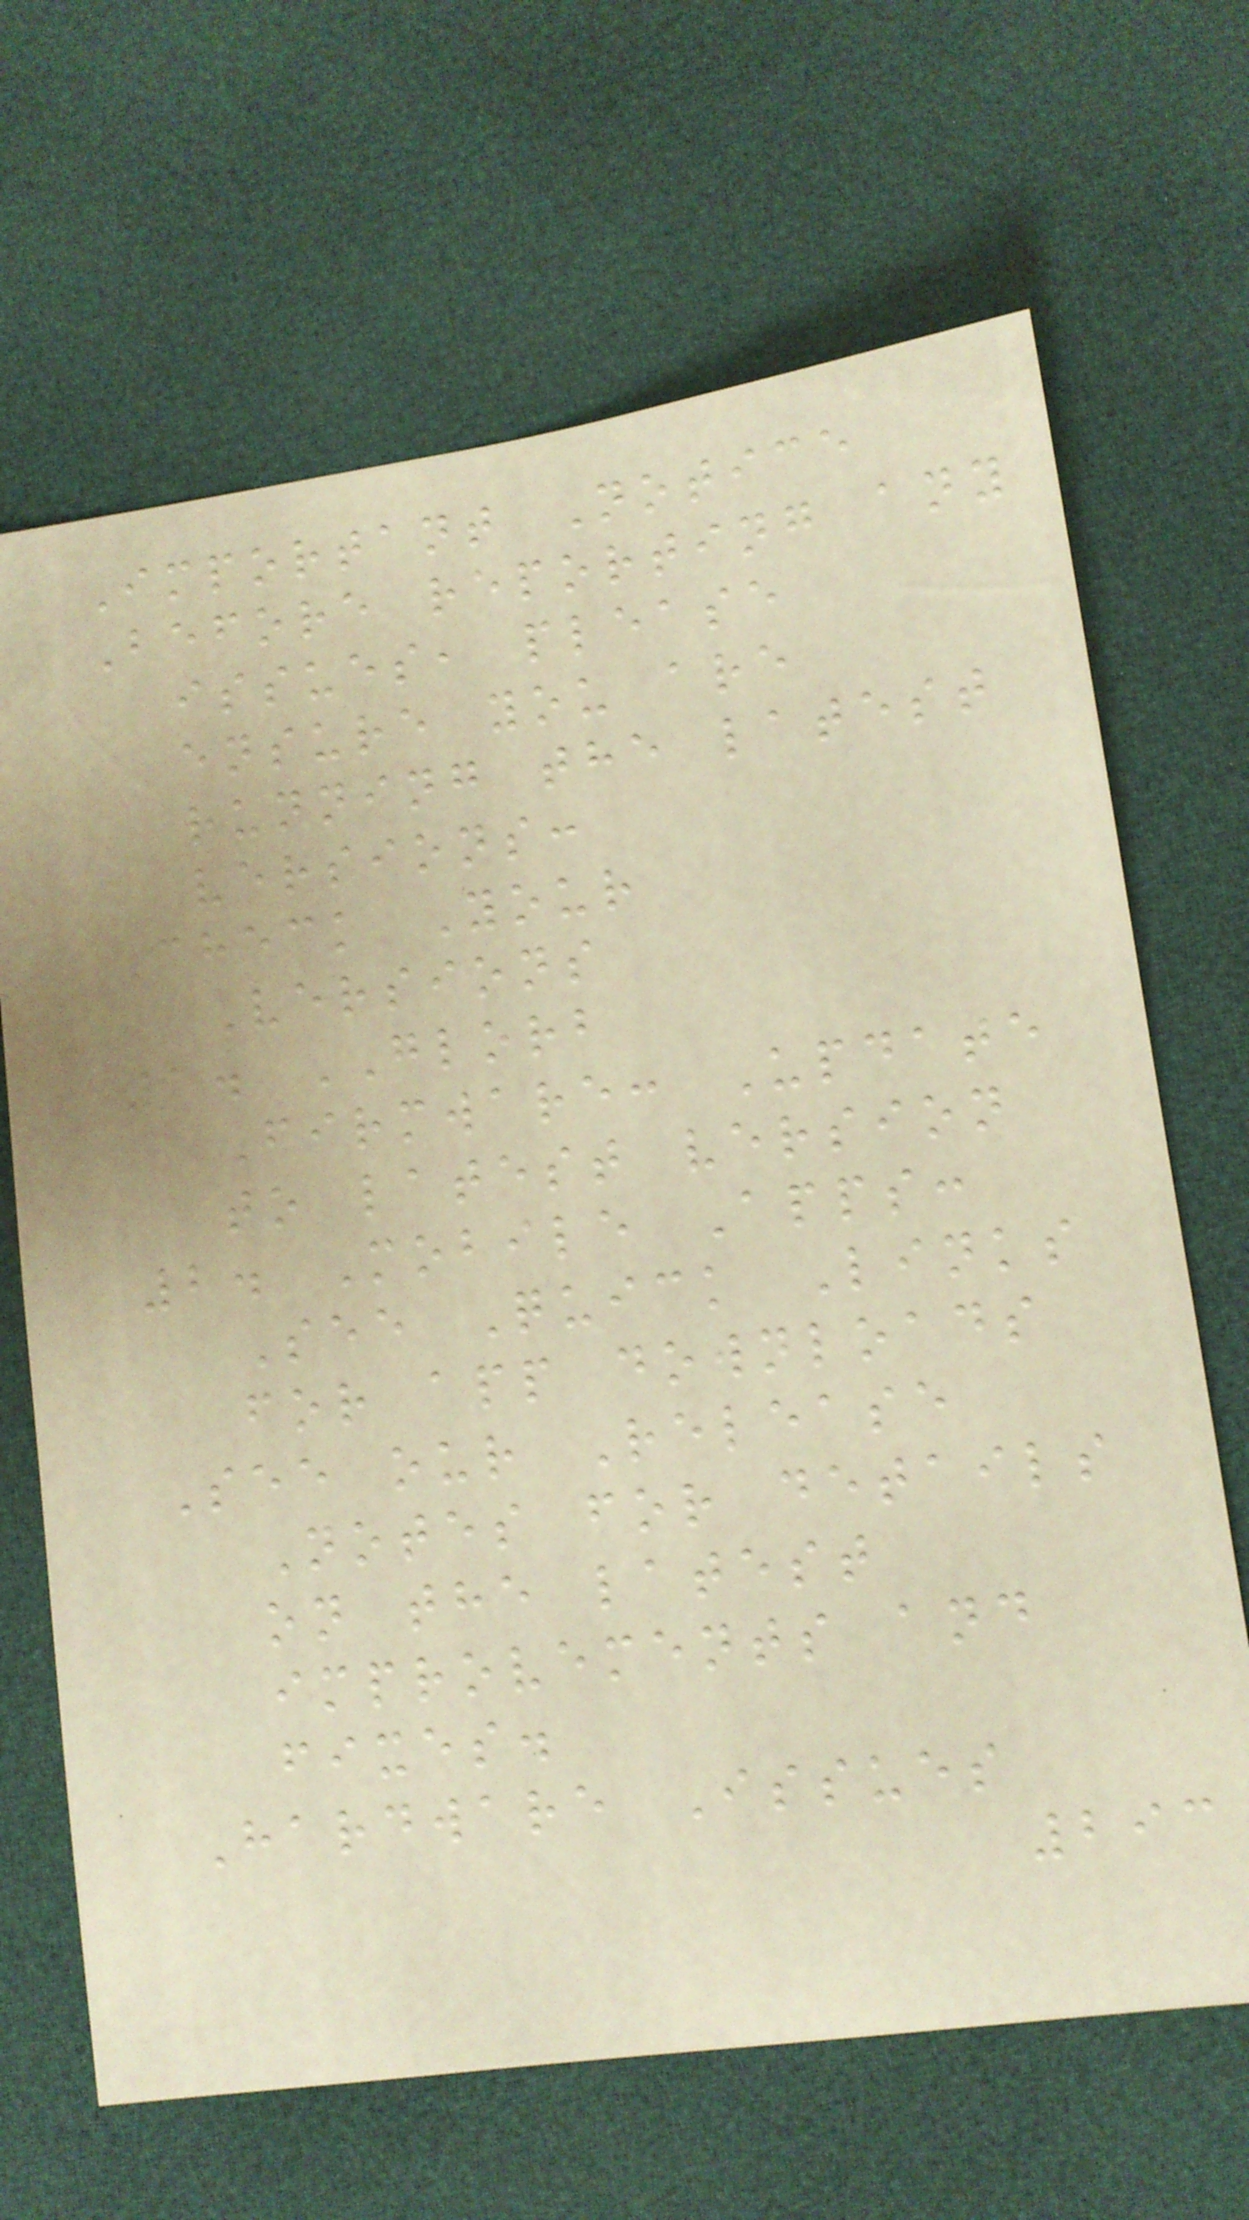Important Notice
Before reporting any
issues, please
ensure you are
running the latest
versions:
Check Your
Versions
1. GLORB
Firmware: Update
to latest version
2. Mobile Apps:
See Quick Links
for app downloads
See our Release
Notes for details
on the latest
improvements and
fixes.
Hardware Issues
293
